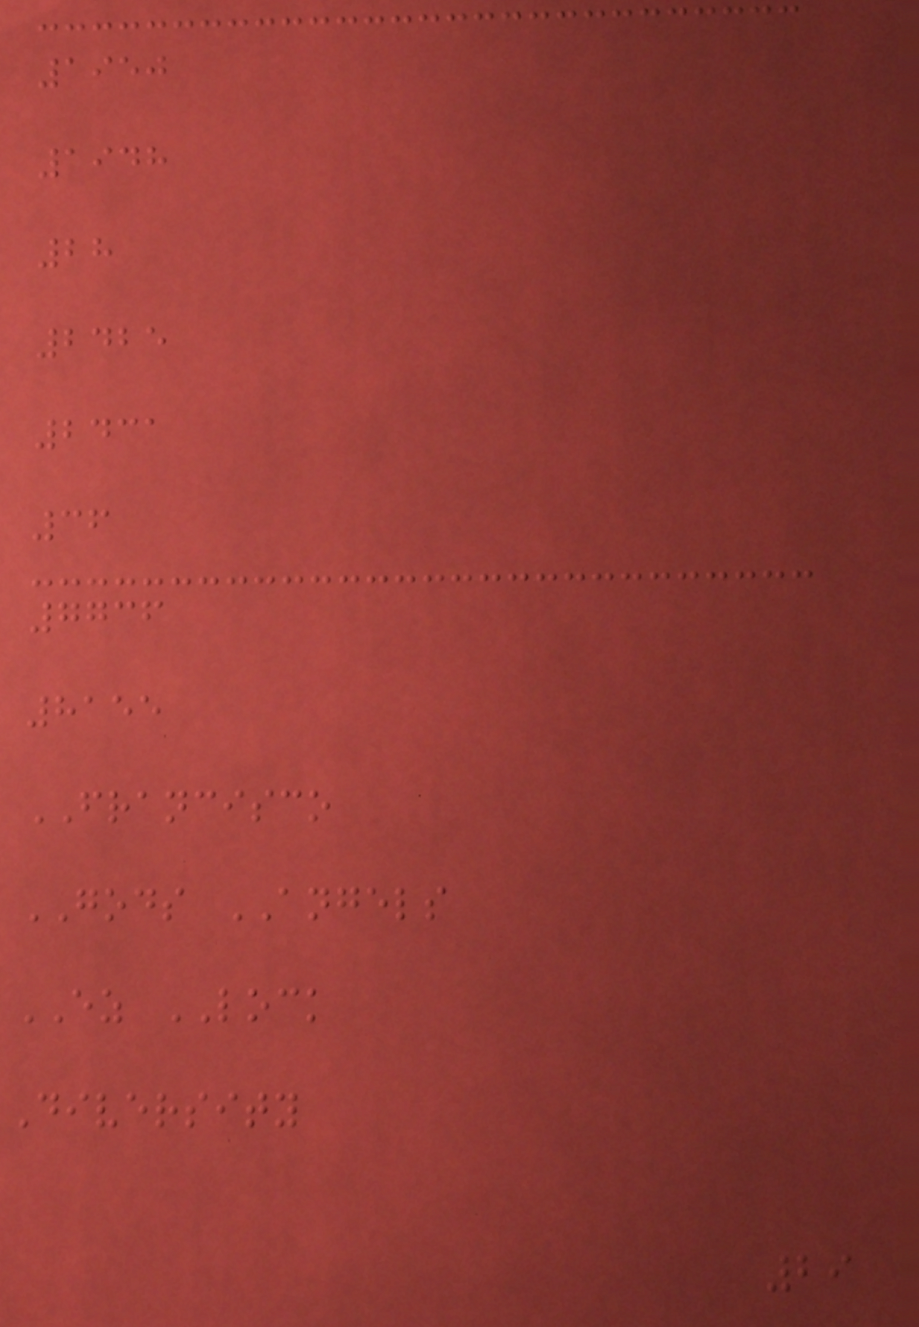1950
1948
28
2425
2431
36
7736
8155
FRANCISCO
GODS ANGELS
EZ LOCK
Diversity
29
